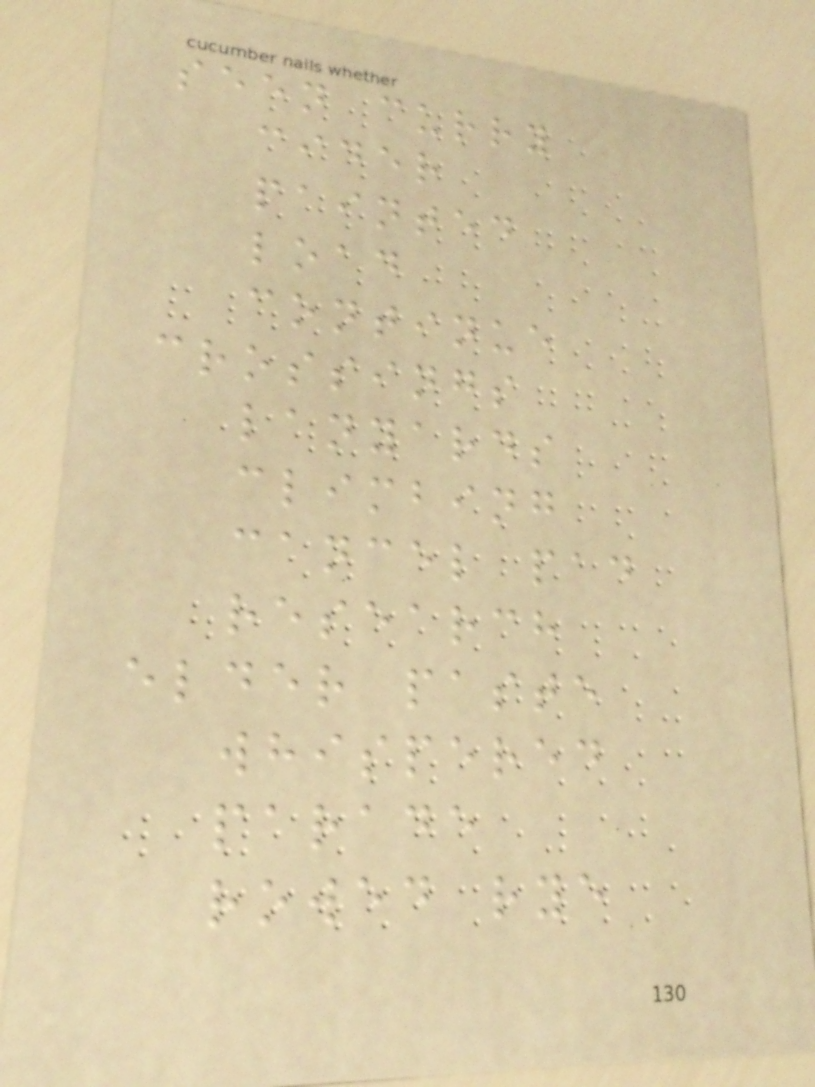seen curry
cider
painted
load
continue
crossings
lanyards
climbing
cancel pad
research
elder paste
whispered
parade
rowed rye
